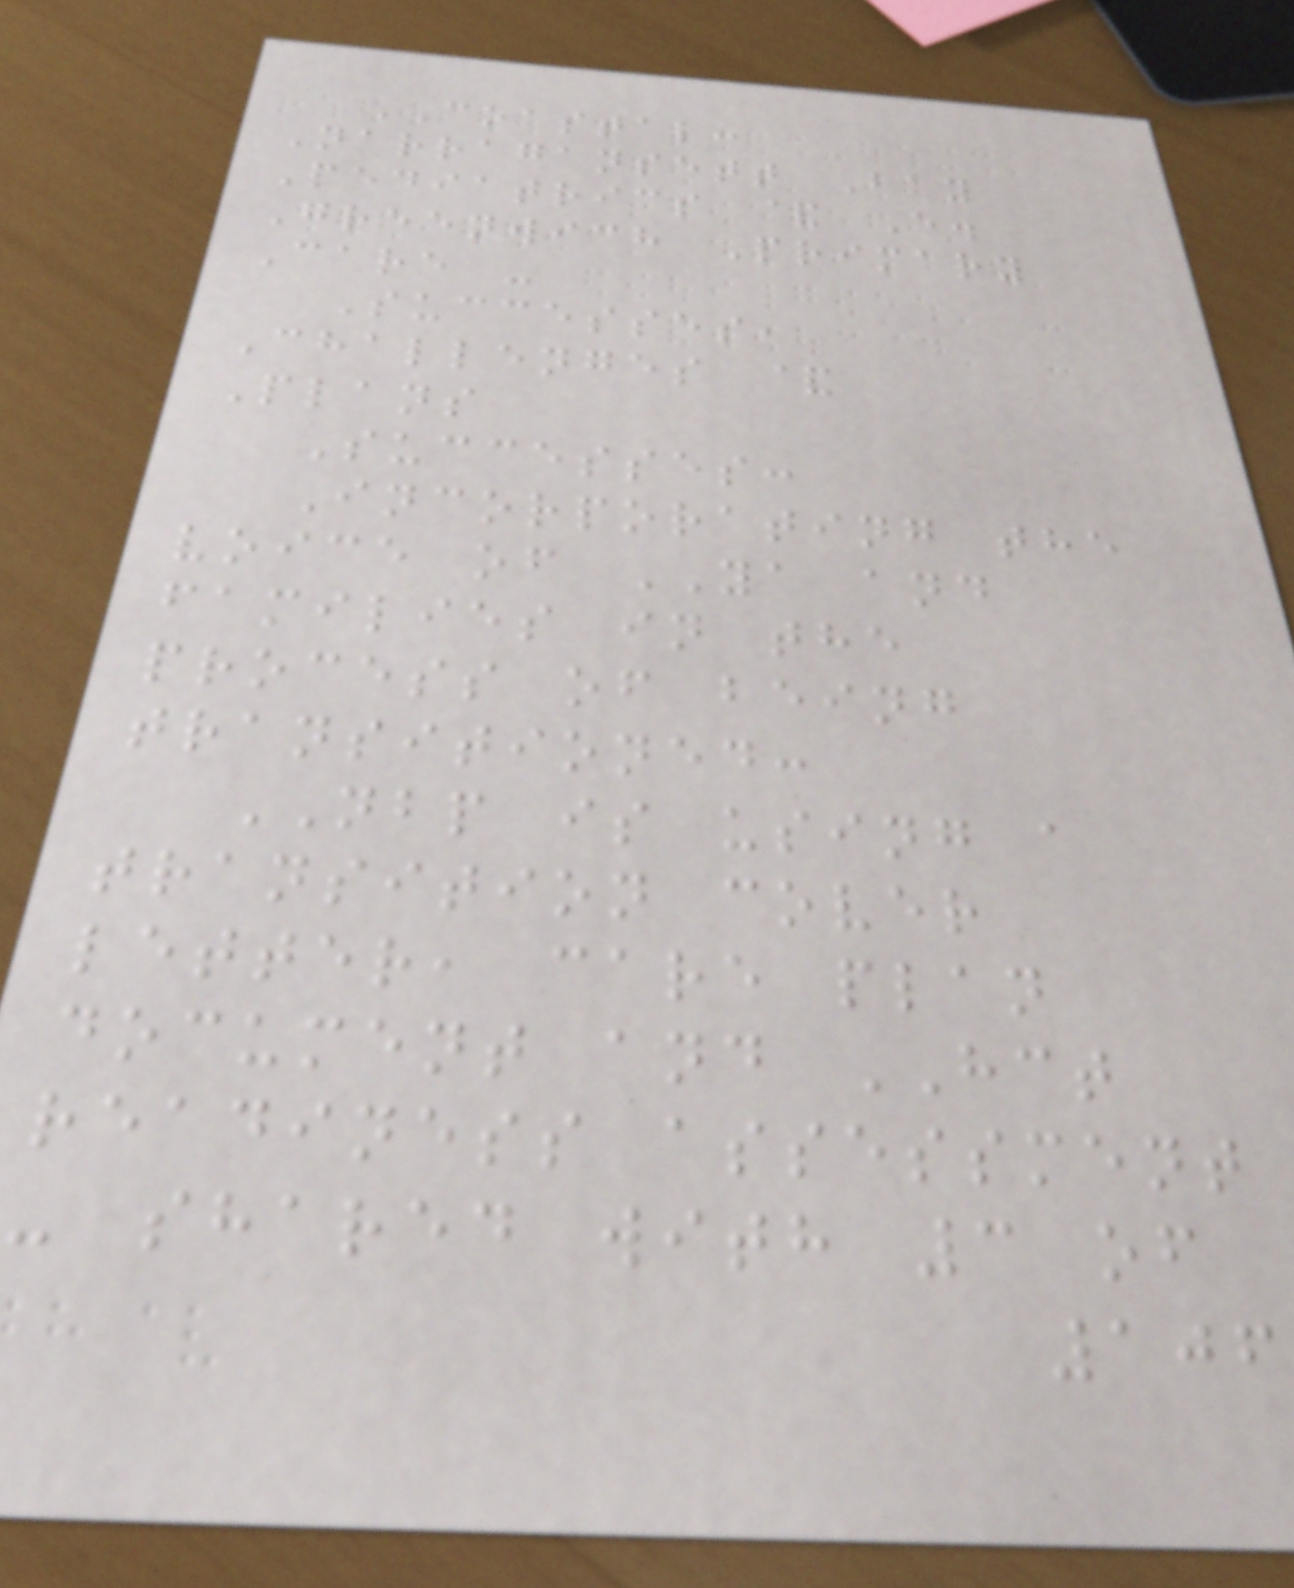COASTAL:
Narragansett Bay
Pediatrics & E.
Greenwich Primary
Care -
Successes,
Challenges &
Plans
Successes:
Incorporating the
voice of YA and
families in the
process of being
transitioned:
NBP is using a
transition cover
letter, care plan
document and HCT
readiness assessment
- shared with 3 of
106
